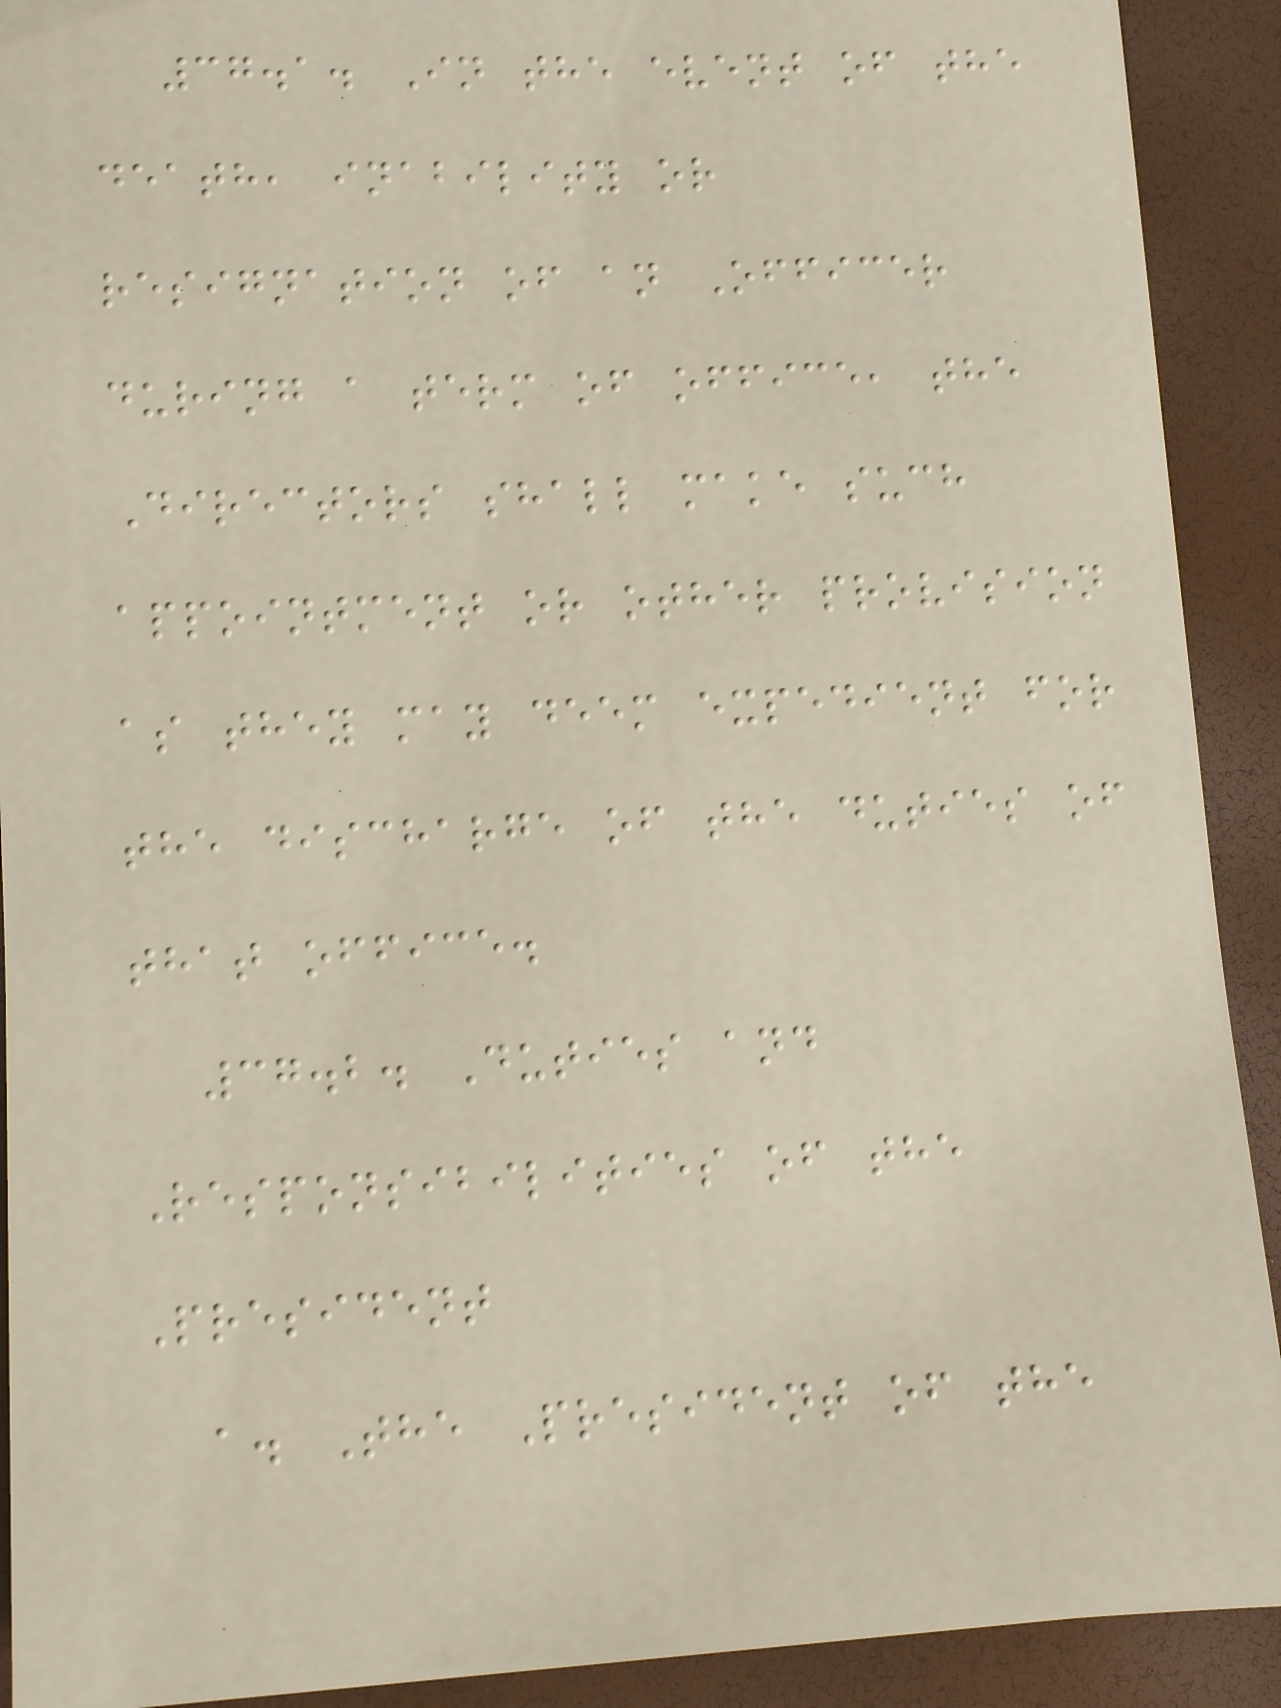37.1. In the event of the
death, inability or
resignation of an Officer
during a term of office, the
Directors shall make such
appointment or other provision
as they may deem expedient for
the discharge of the duties of
that office.
37.2. Duties and
Responsibilities of the
President
a. The President of the
